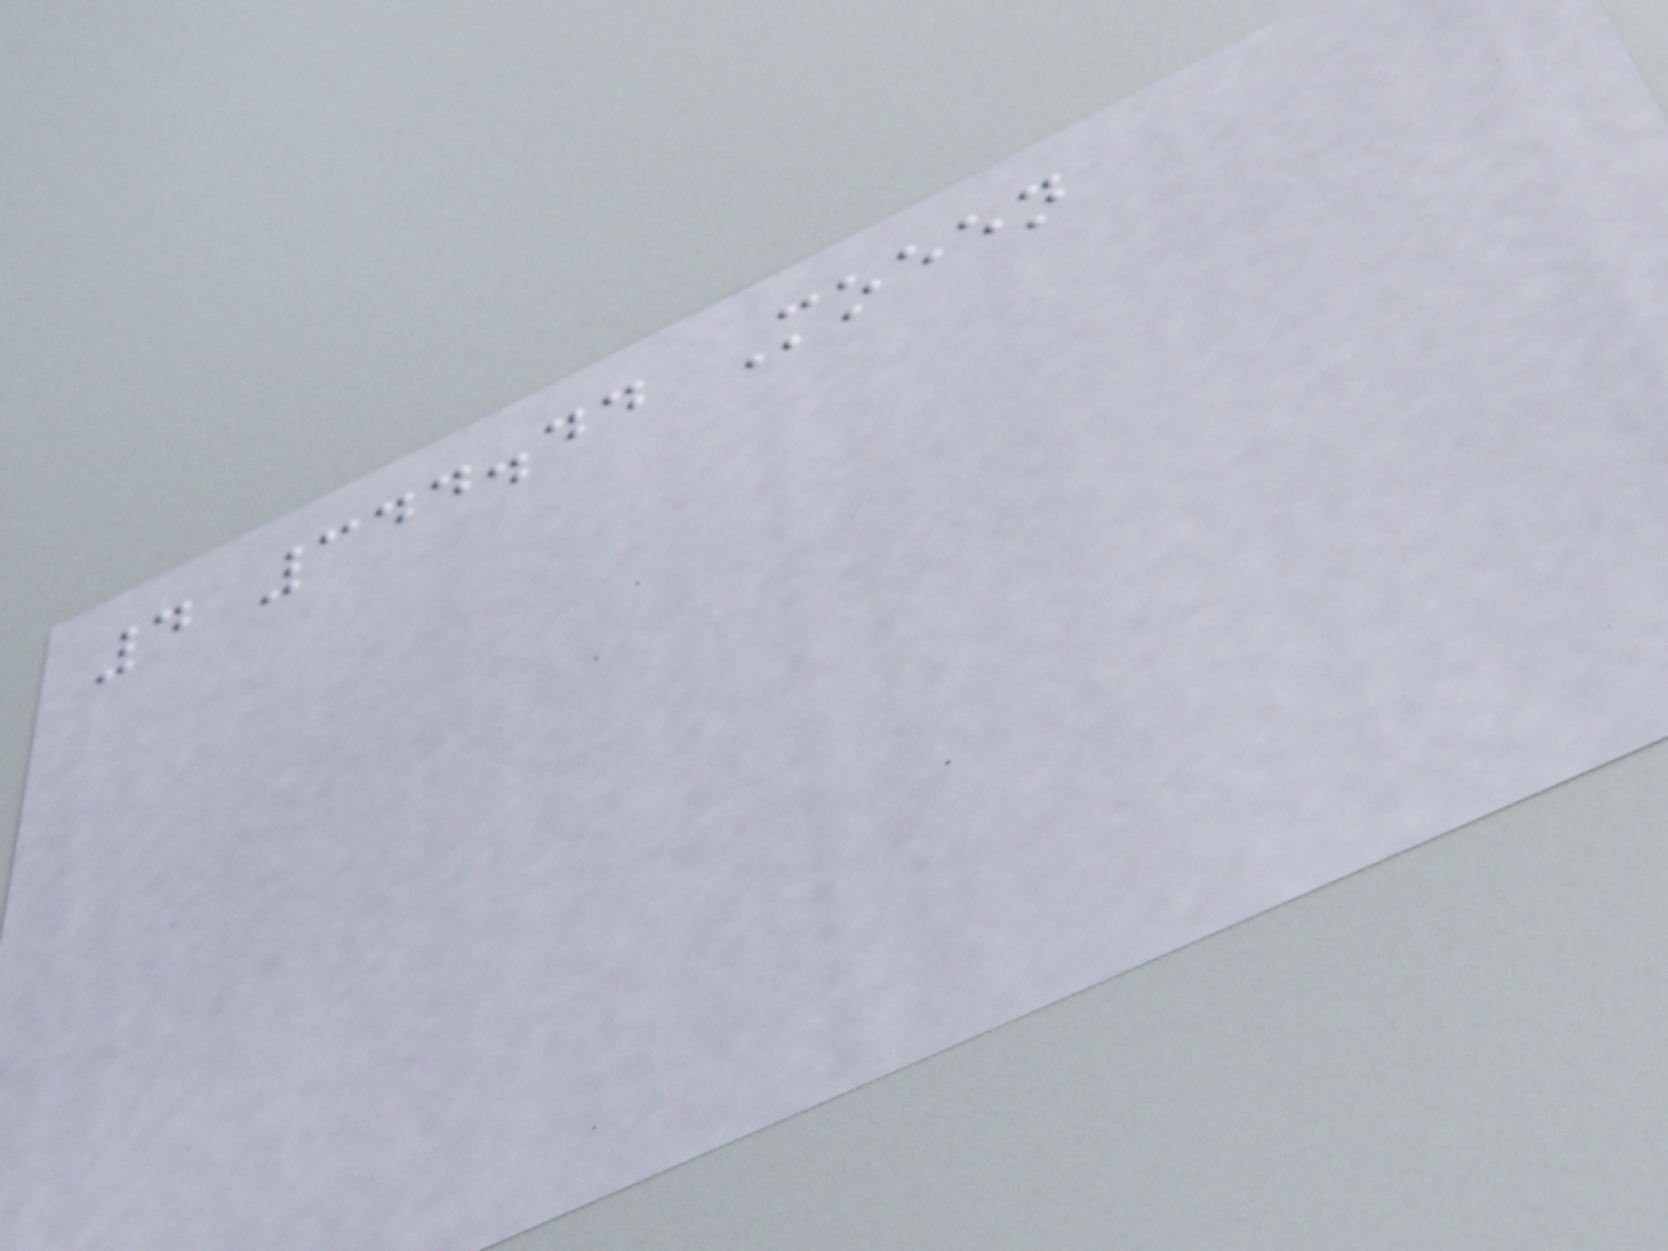4 344.44 Moeen
